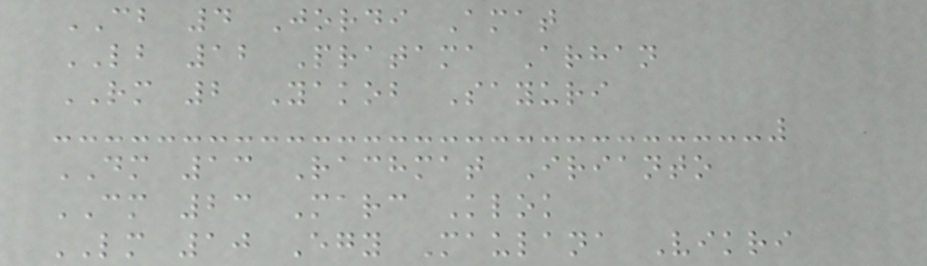CB 4 Jordi Amat
LB 12 Pratama Arhan
RM 2 Yakob Sayuri
DM 13 Rachmat Irianto
CM 23 Marc Klok
LM 10 Egy Maulana Vikri
